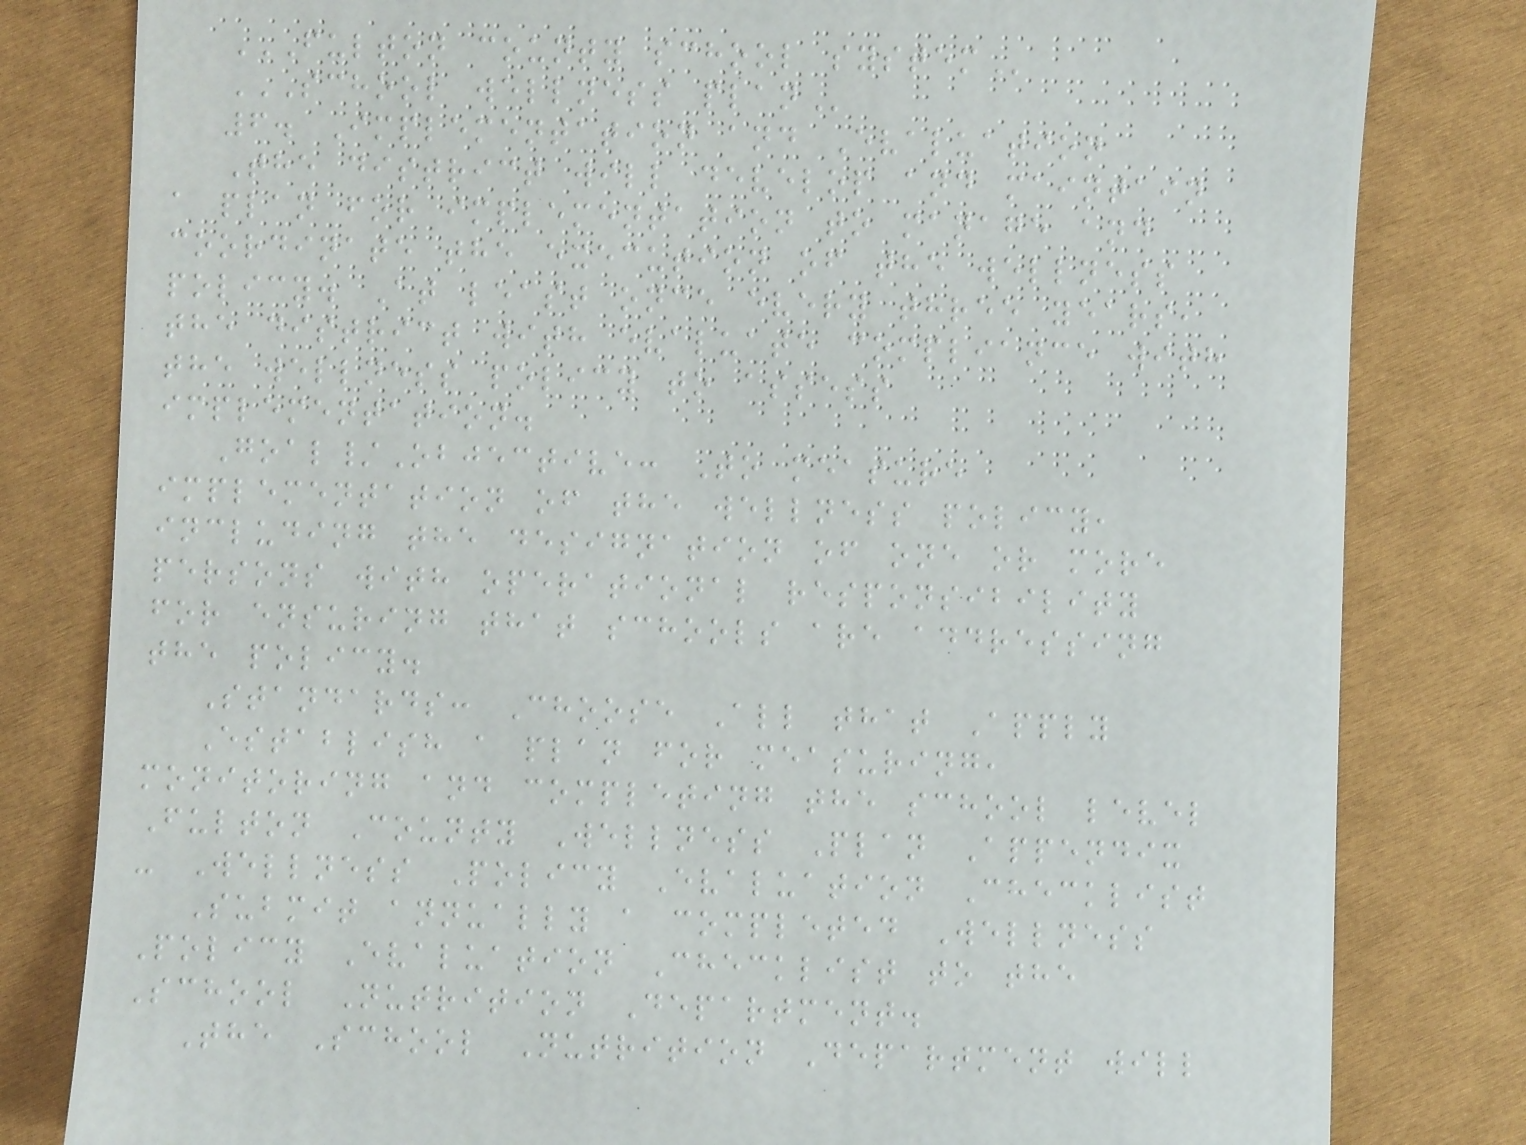FULTON COUNTY SCHOOL SYSTEM
SCHOOL WELLNESS PLAN
6. Implementation and Evaluation
The district will develop and maintain
a plan for implementation to manage and
coordinate the execution of the wellness
policy. At least once every three years,
the district with evaluate compliance with
the wellness policy to assess
implementation.
Goal/Objective: To measure
implementation of the wellness policy,
including the designation of one or more
persons with operational responsibility
for ensuring that schools are addressing
the policy.
Standards: Choose All that Apply
Establish a plan for measuring,
monitoring and completing the school level
Fulton County Wellness Plan Appendix
- Wellness Policy Evaluation Checklist
Submit annually a completed Wellness
Policy Evaluation Checklist to the
School Nutrition Department.
The School Nutrition Department will
